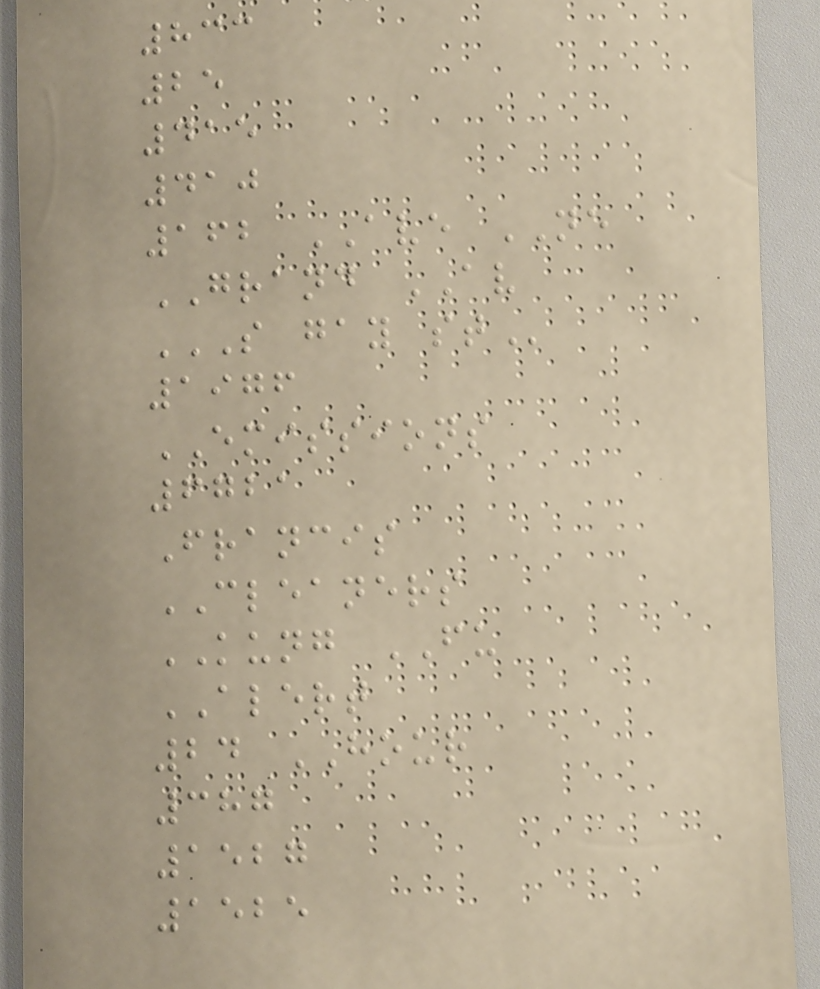833
25
415
410
162 AVE NE
GRAND AV
S GAY ST
1976
EMISSIONS
6721
Francis
CLEANERS
KUNG FU
ALERT
24 HOUR
387
1527
1525
